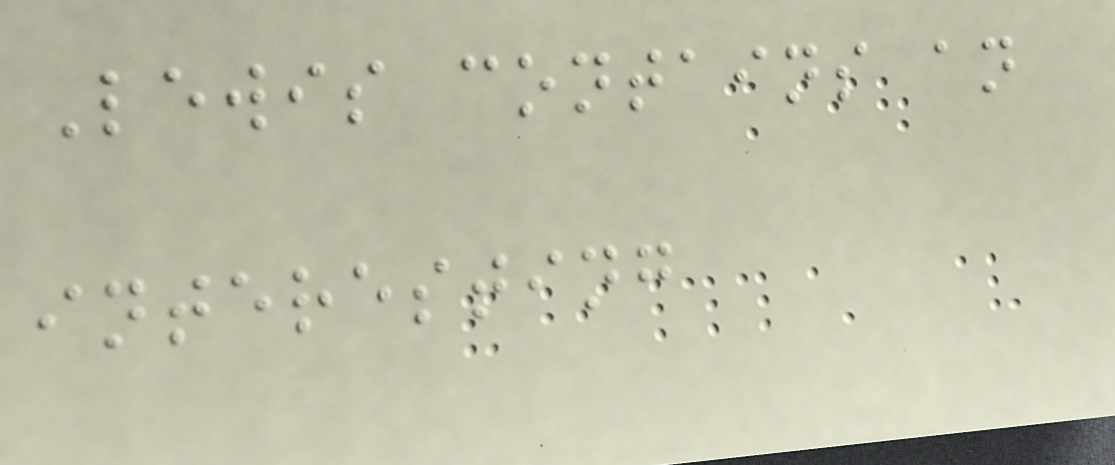Lewis contains an
interesting
